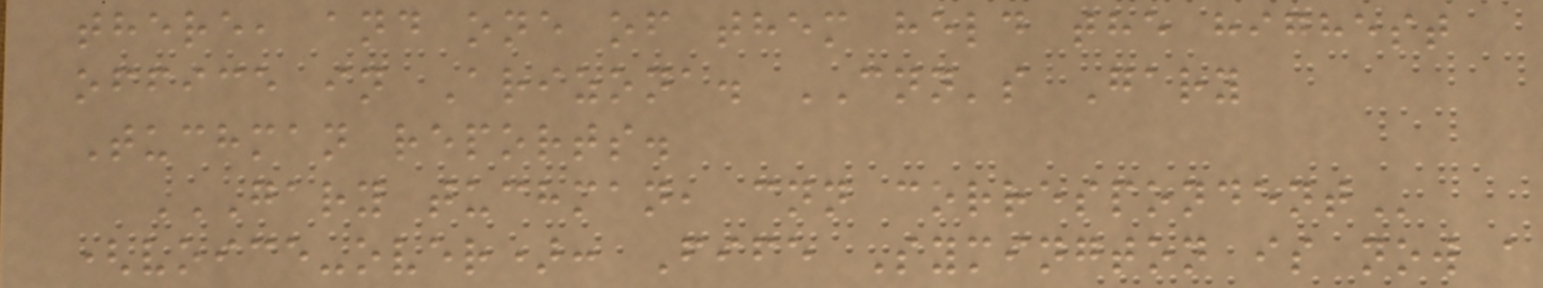there, and one of them held the highest
office in Arizona. CNN's Gary
Tuchman reports.
GARY TUCHMAN, CNN CORRESPONDENT
(voice-over): Fife Symington is now a
